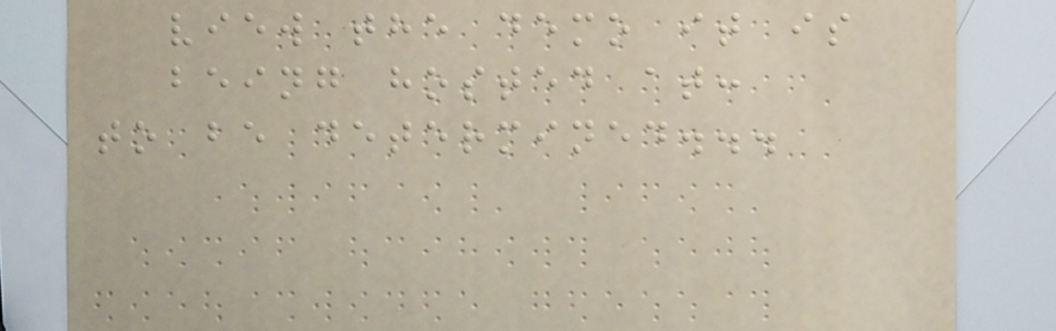view the demo it is
being hosted at:
to be determined...
